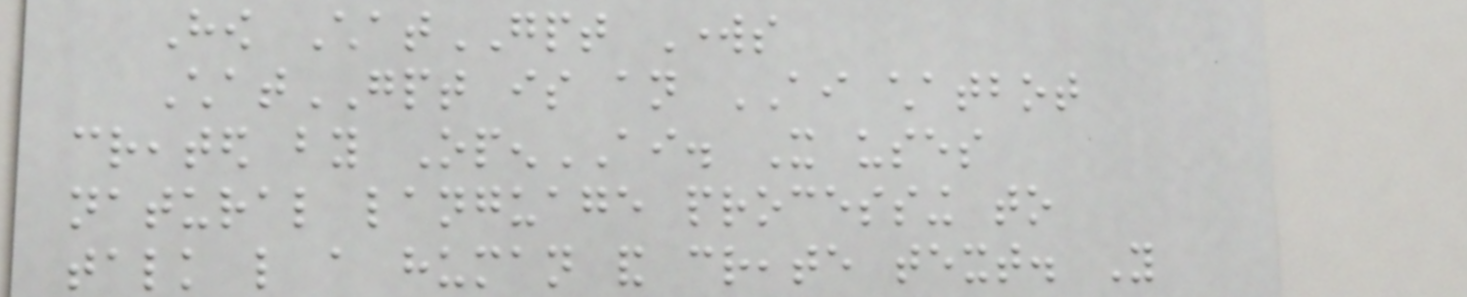How ChatGPT Works
ChatGPT is an AI chatbot
created by OpenAI. It uses
natural language processing to
talk like a human and create text. You
